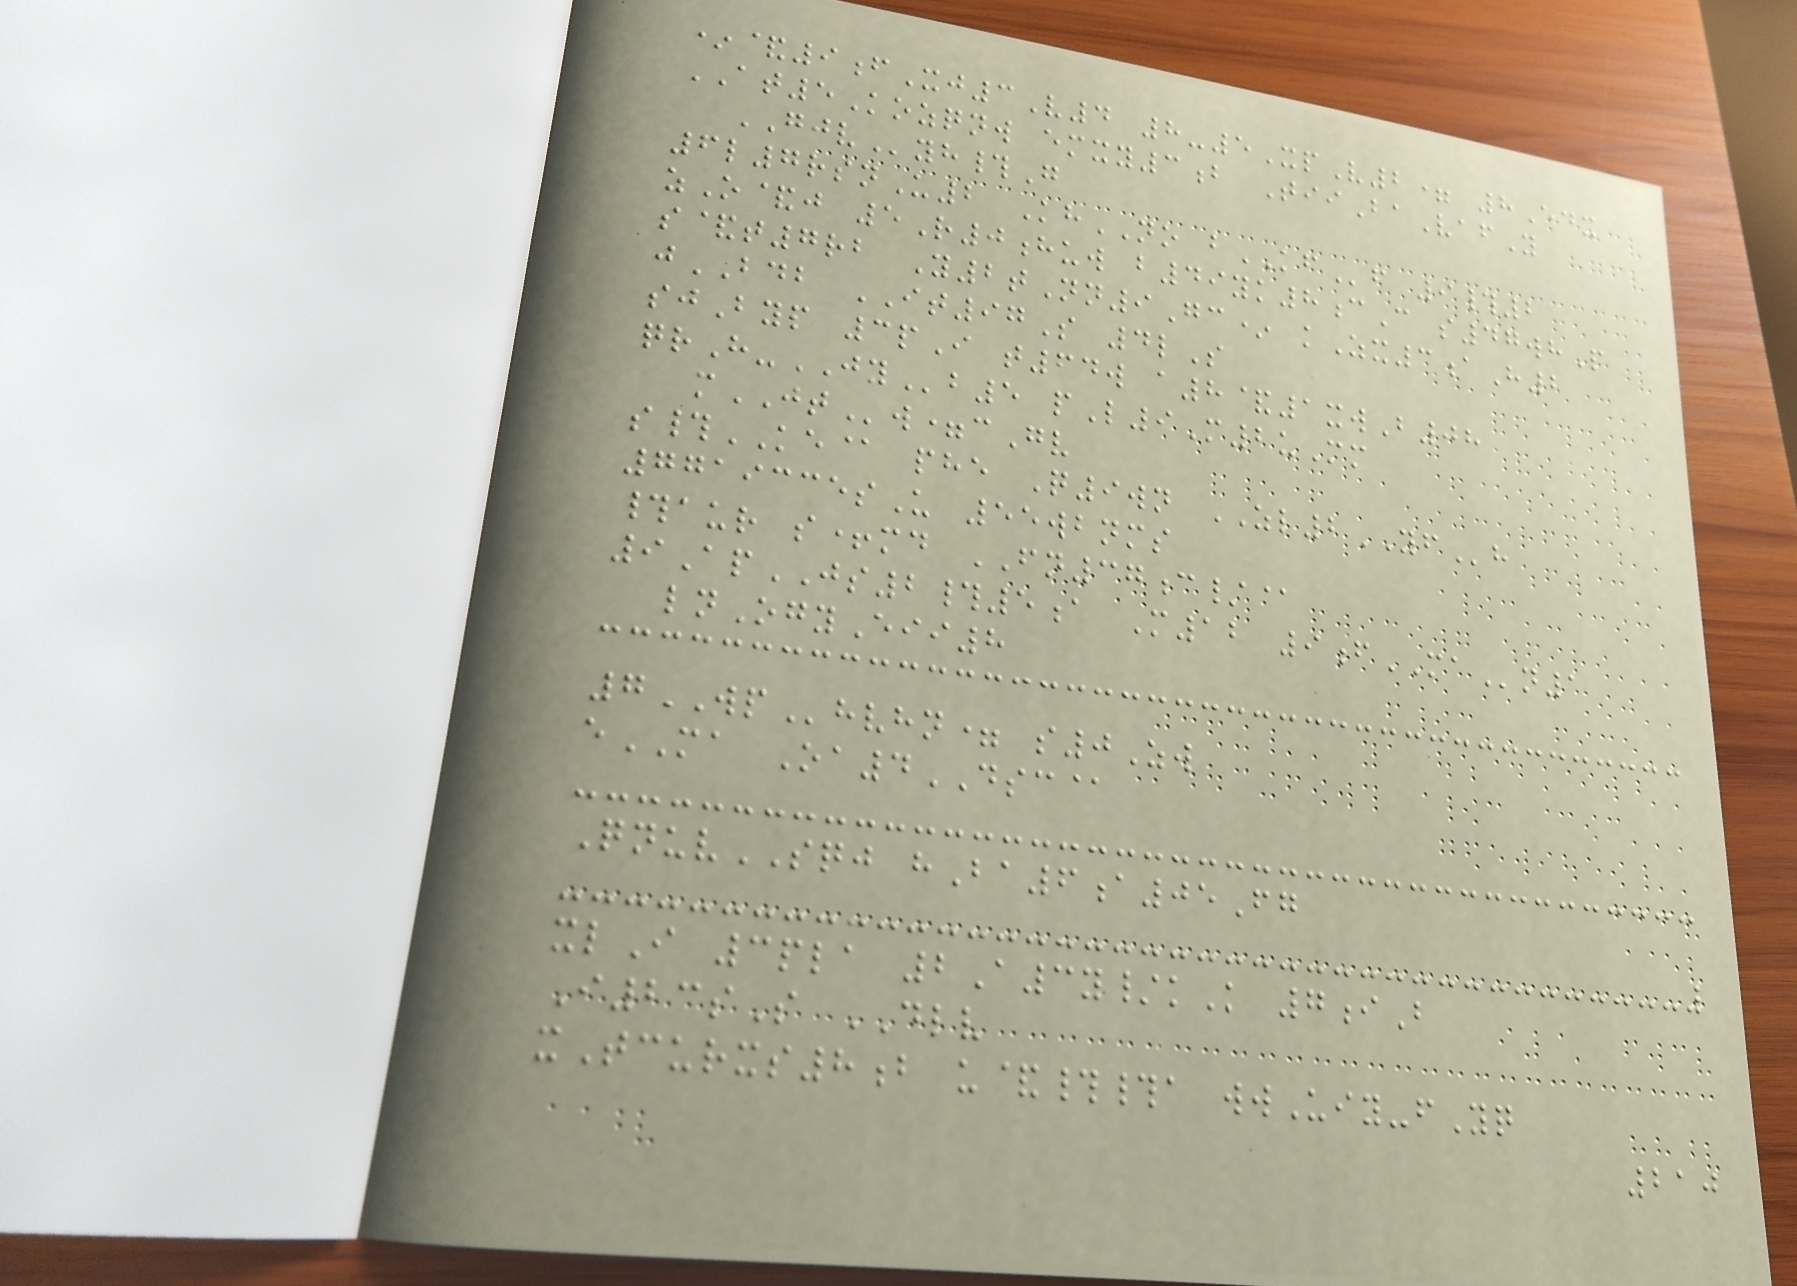*&9fXj3V4 8-5XpV2= 8Edx
AT5Kozqnw emxy3b TiiBaVafY
GJVyh#G
6l7rsnU2 KhNO bKFf 9#2
zO&j 5R0huw b49yk8cC s47whP
s&t7rb Y2tNn9Gc* kZx3aH2
jBDB IT97S 4lS
sjByp 3pI t64w a8&1xwB08
qrH-JYb5 pL9M2uMm
mJTw=cGv
s#KE@ phe Q9wn ZL2YFh
7719335sU 55wbnms
#aur s+md FN37c/@
9ApJS2#5a M12 9fMAn1
lnOgyEii8
7WPhvhn= s0Zw
eMA Oa4DSC@
QnuvSQJ hBa6a05Fg
xlI 3pla 2A3y/kK 7iB
I23sS DLV
xTcurxs8b u&##a wwUiy-fYq
210
